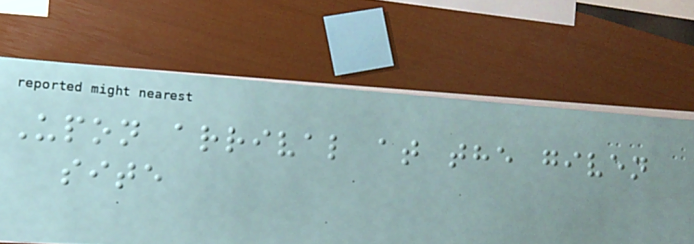Upon arrival at the given
site
